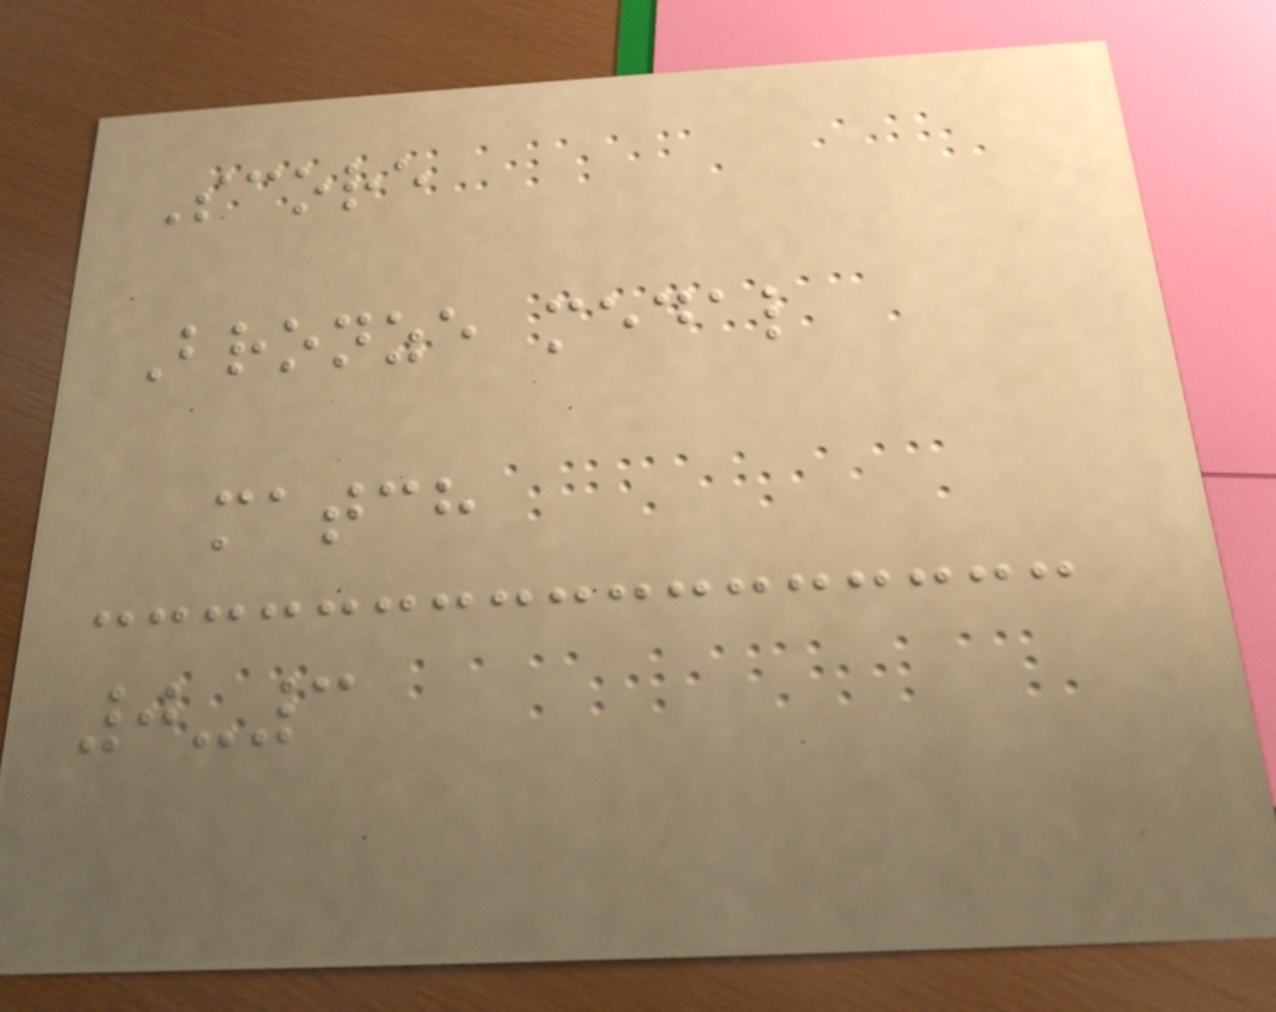Score
Bronze medal
match
0-3
